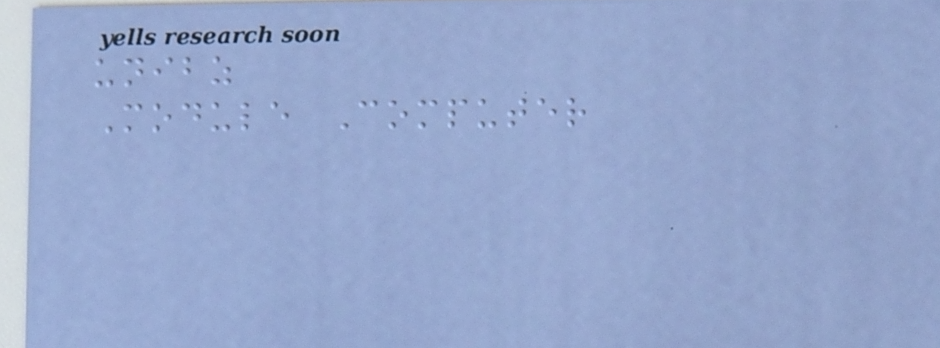unibz
Module Computer
